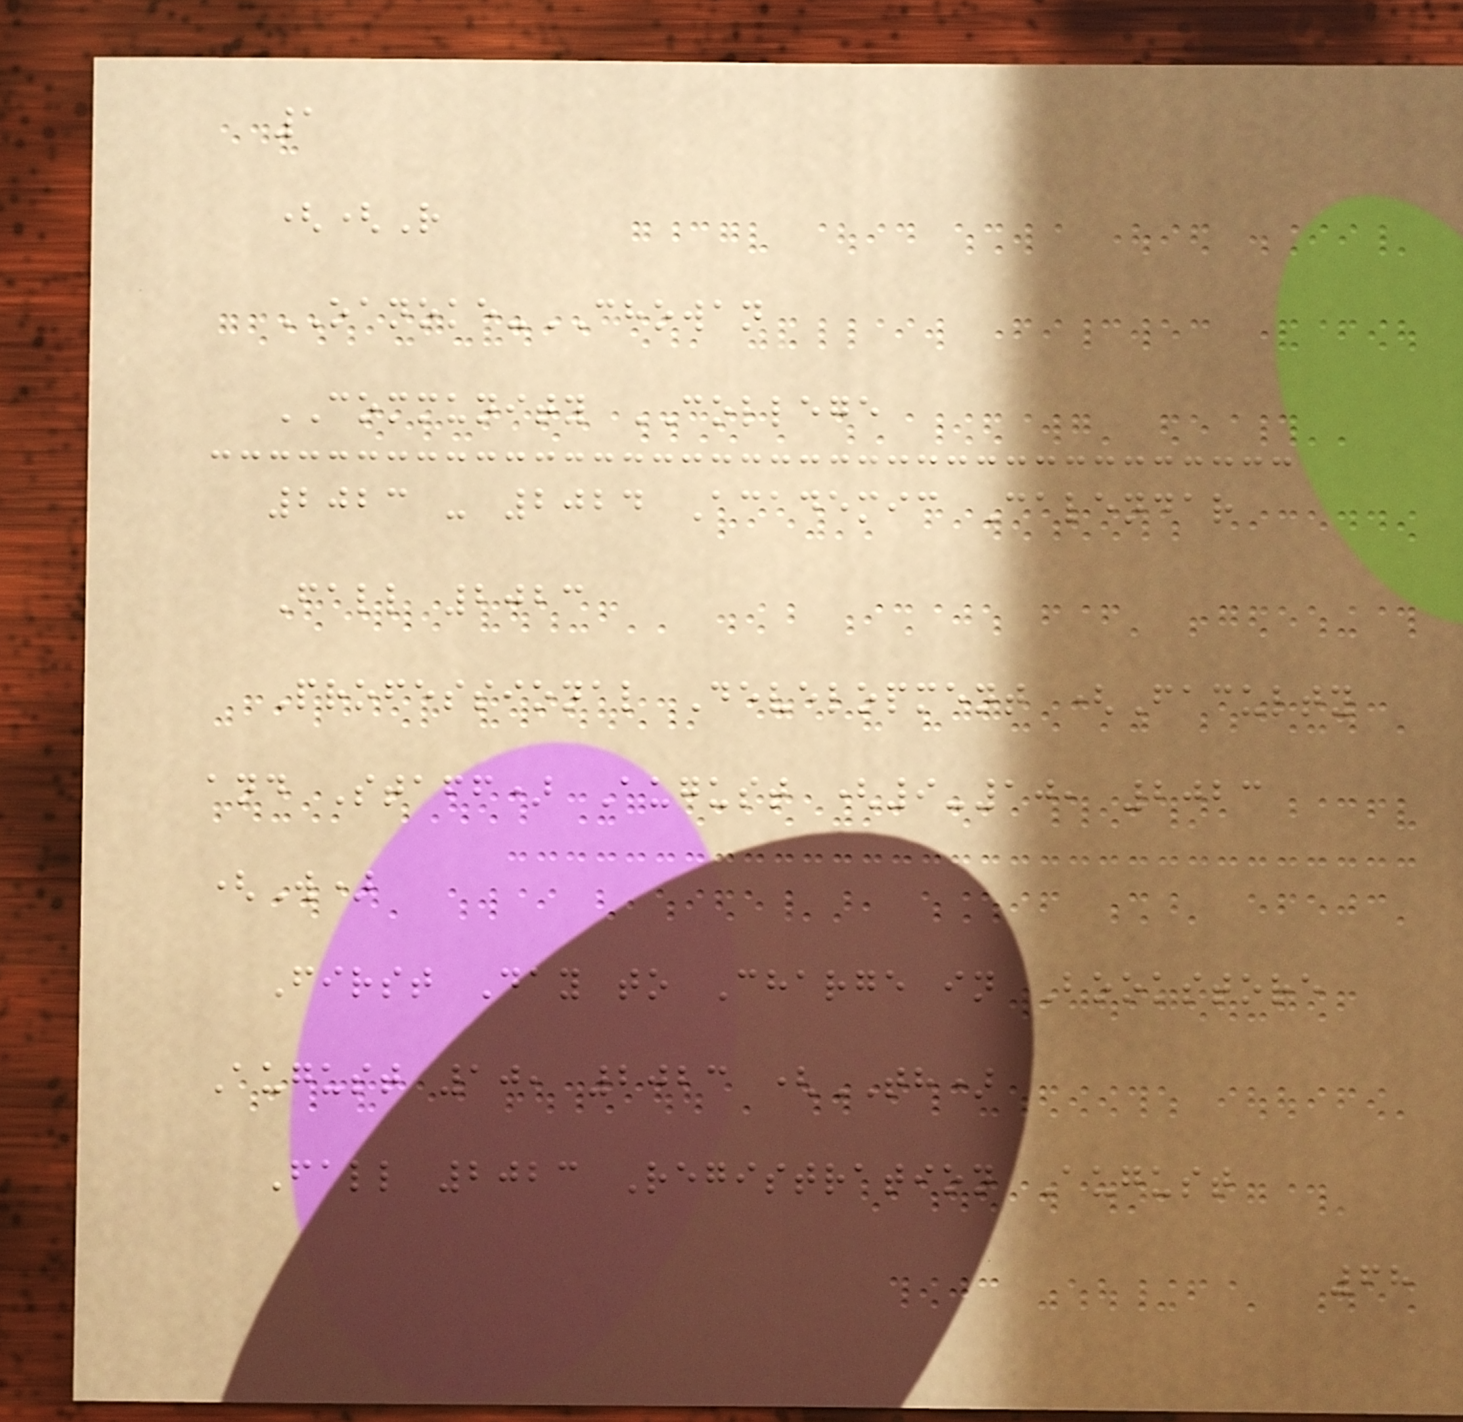1
((R
OANOKE-CHOWAN
COMMUNITY COLLEGE
2023 - 2024 Academic Calendar
Fall 2023
Professional Development (Faculty
and Staff) August (9-10, 2023
(W)
First Day to Charge in Bookstore
August 10, 2023 (TH)
Fall 2023 Registration August
68
